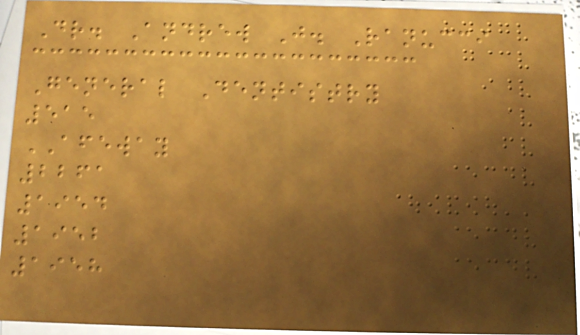Dr. Andrew J. Ranucci
General Dentistry
515
AFEWAY
2261
1954
1952
1958
